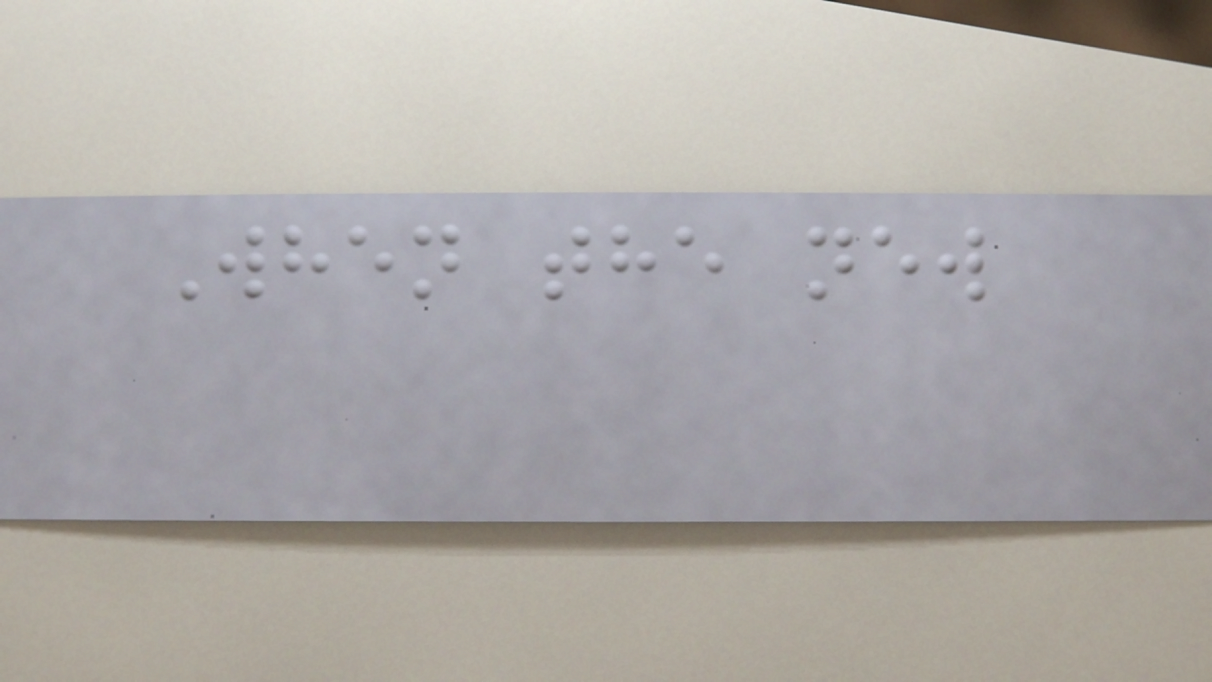When the new
